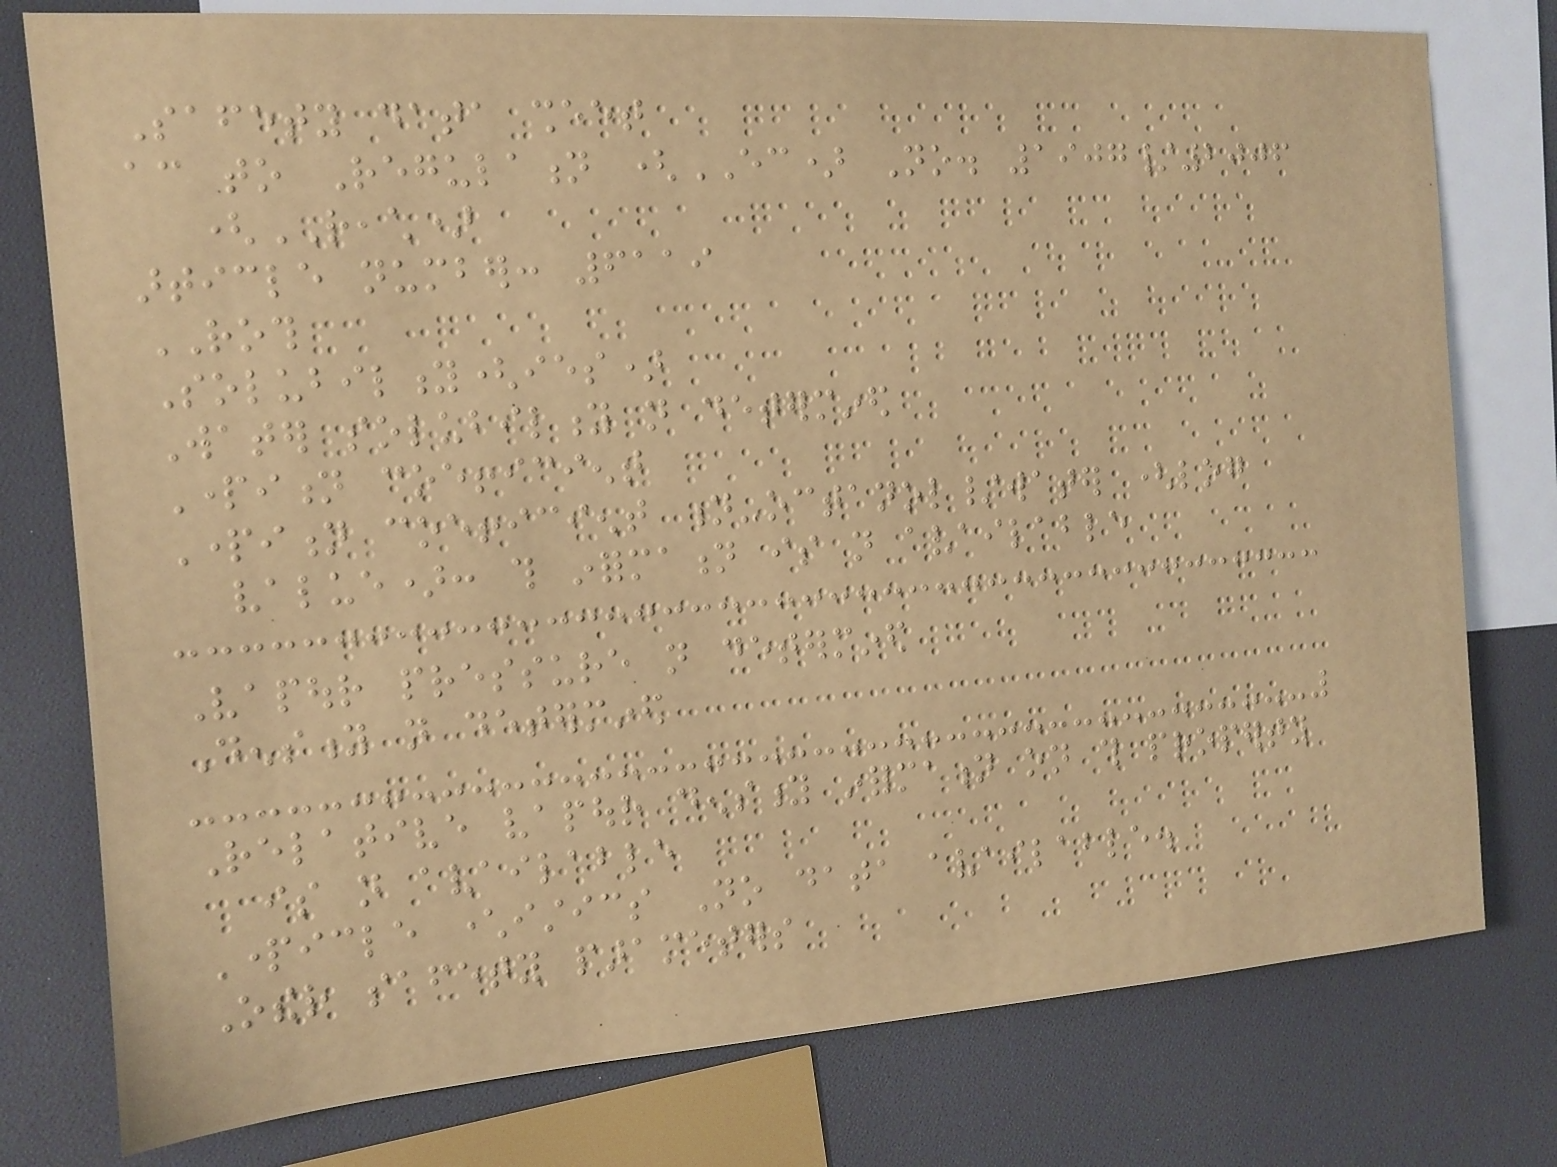Safety data sheet
according to Regulation (EC) No. 1907/2006
(REACH)
article number: 6119
ROTH
Solubility(ies)
Water solubility not determined
Partition coefficient
Partition coefficient n-octanol/water (log
value): this information is not available
Vapour pressure not determined
Density not determined
Relative vapour density information on this property
is not available
Particle characteristics No data available.
Other safety parameters
